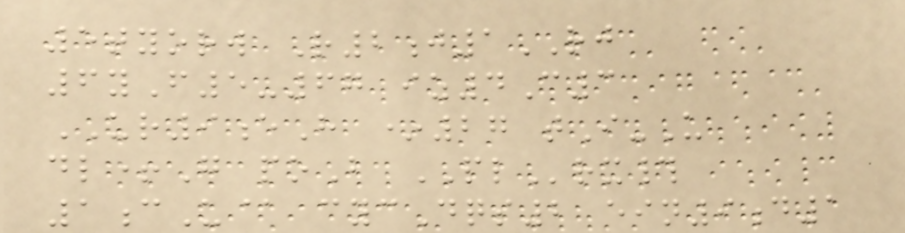5tyorw R2j1RJ
6yF5-67 iz4C3
UR9eH *27 tI-U
dl+G poB PLrx#
1cU@ cycDqs2 ein9d1
